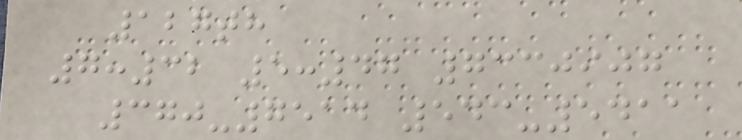127th
7:32 5:47 7330907
370-7514 543-5411
